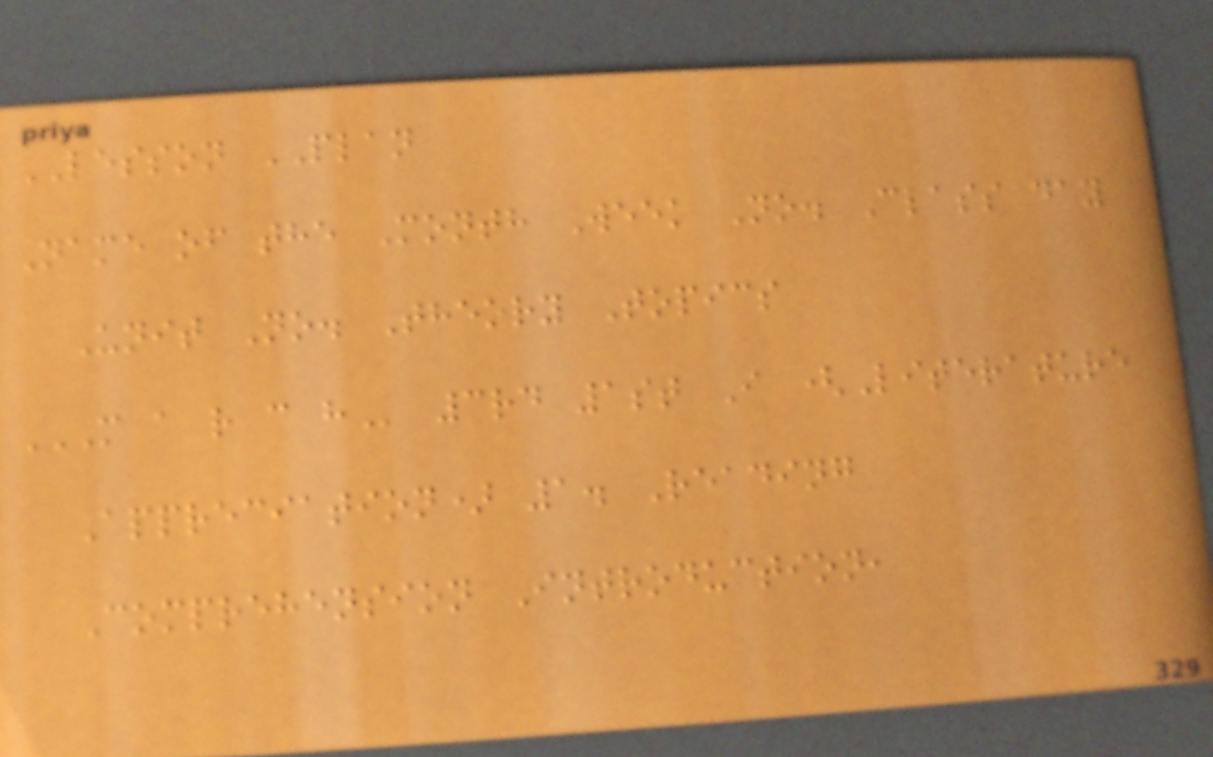LESSON PLAN
Name of the Month Week No. Class day
Unit No. Theory Topics
M A R C H 3rd 1st I (Literature
Appreciation) 1. Reading
Comprehension Introduction,
